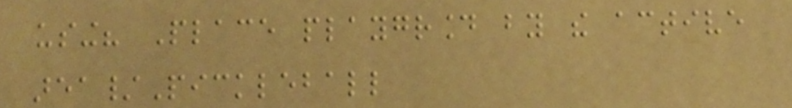using? Place playground by the active
area/Pickleball
